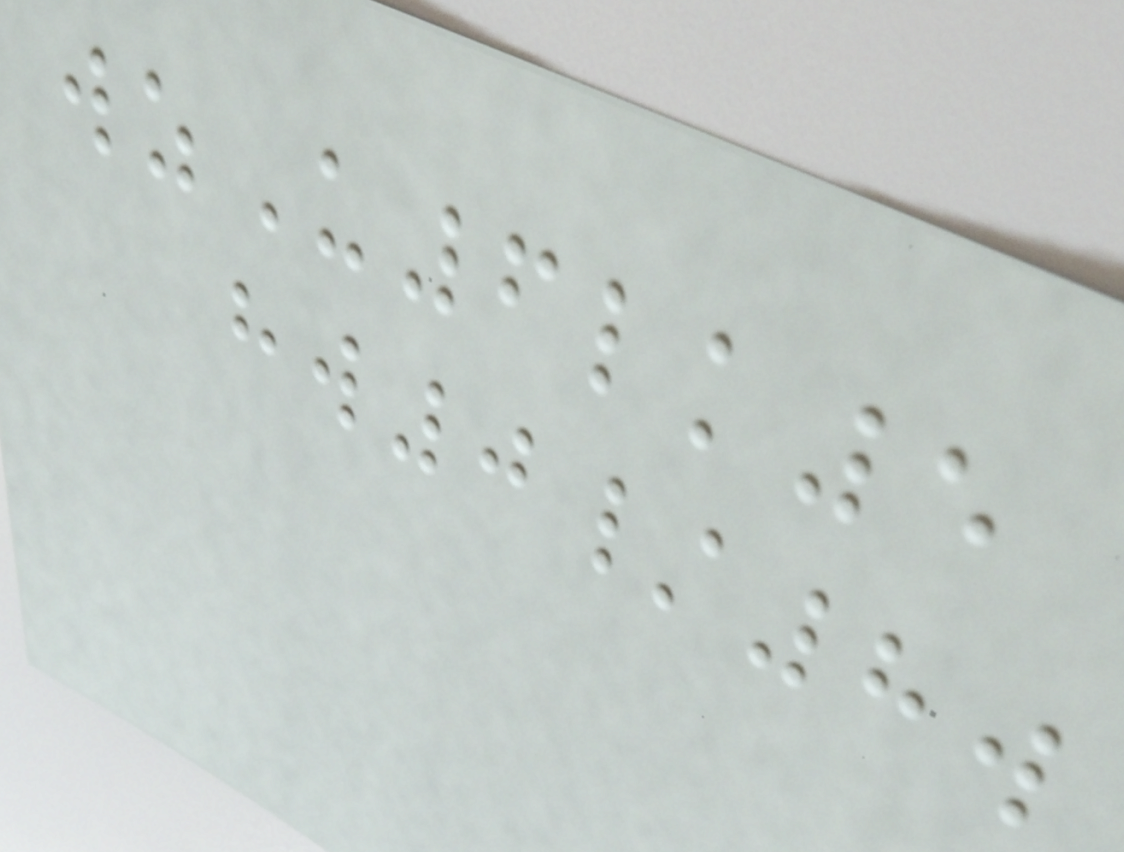wzU6lk5
hw0/8w
